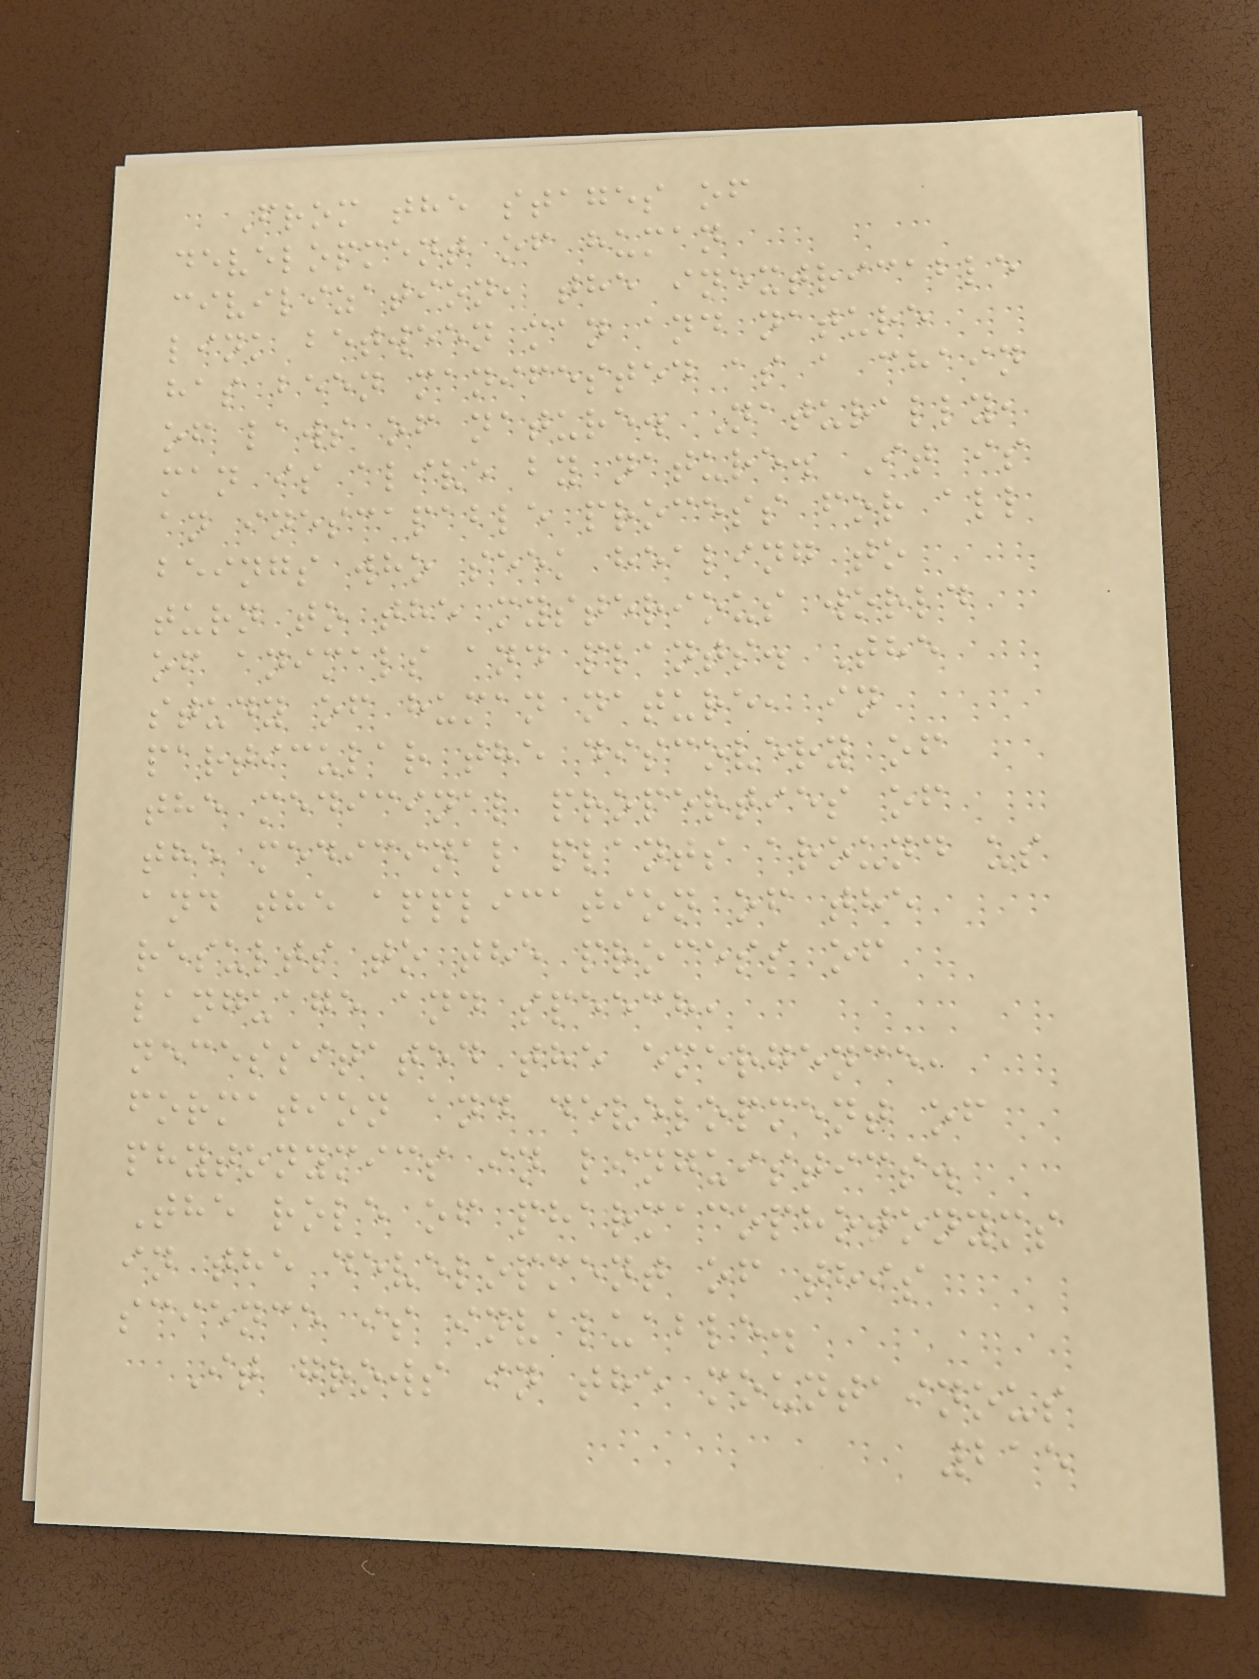From the stages of
development of human
civilization, the inextricable
link between man and nature
has been manifested as a chain
of laws of nature. Naturally,
man is alive by nature. It is
an inescapable process for all
beings who seek healing to
turn to the mysterious world
of animals and plants. The
study of human nature, in
particular the discovery of
the medicinal properties of
the medicinal plants around us
and the application of the
results to the process of
language and speech,
necessitated the emergence,
formation and development of
phytonymics in linguistics.
The role of pharmacophotonyms
in the development of this
science is invaluable.
It grows in the mountainous
215
